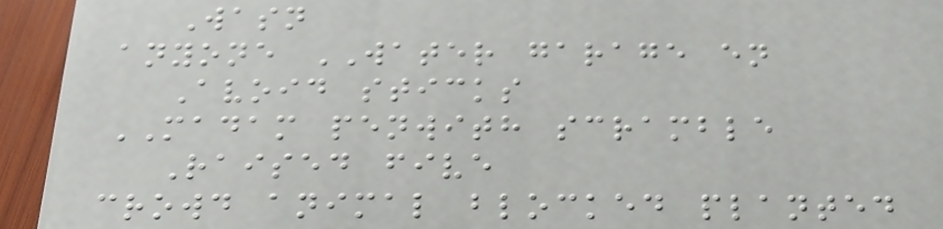Wasn
anyone WATER garage en
Avoid sticks
MADAM penwith scramble
Raised five
crowd animal blocked planted
